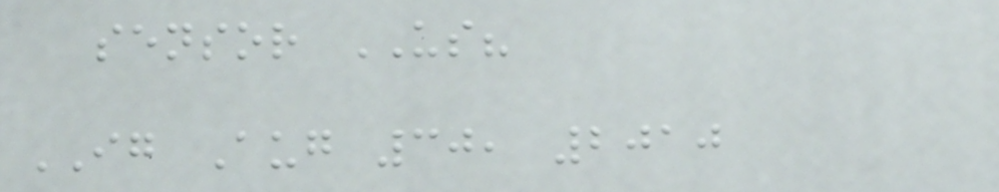sensor US?
IG Aug 30, 2010
